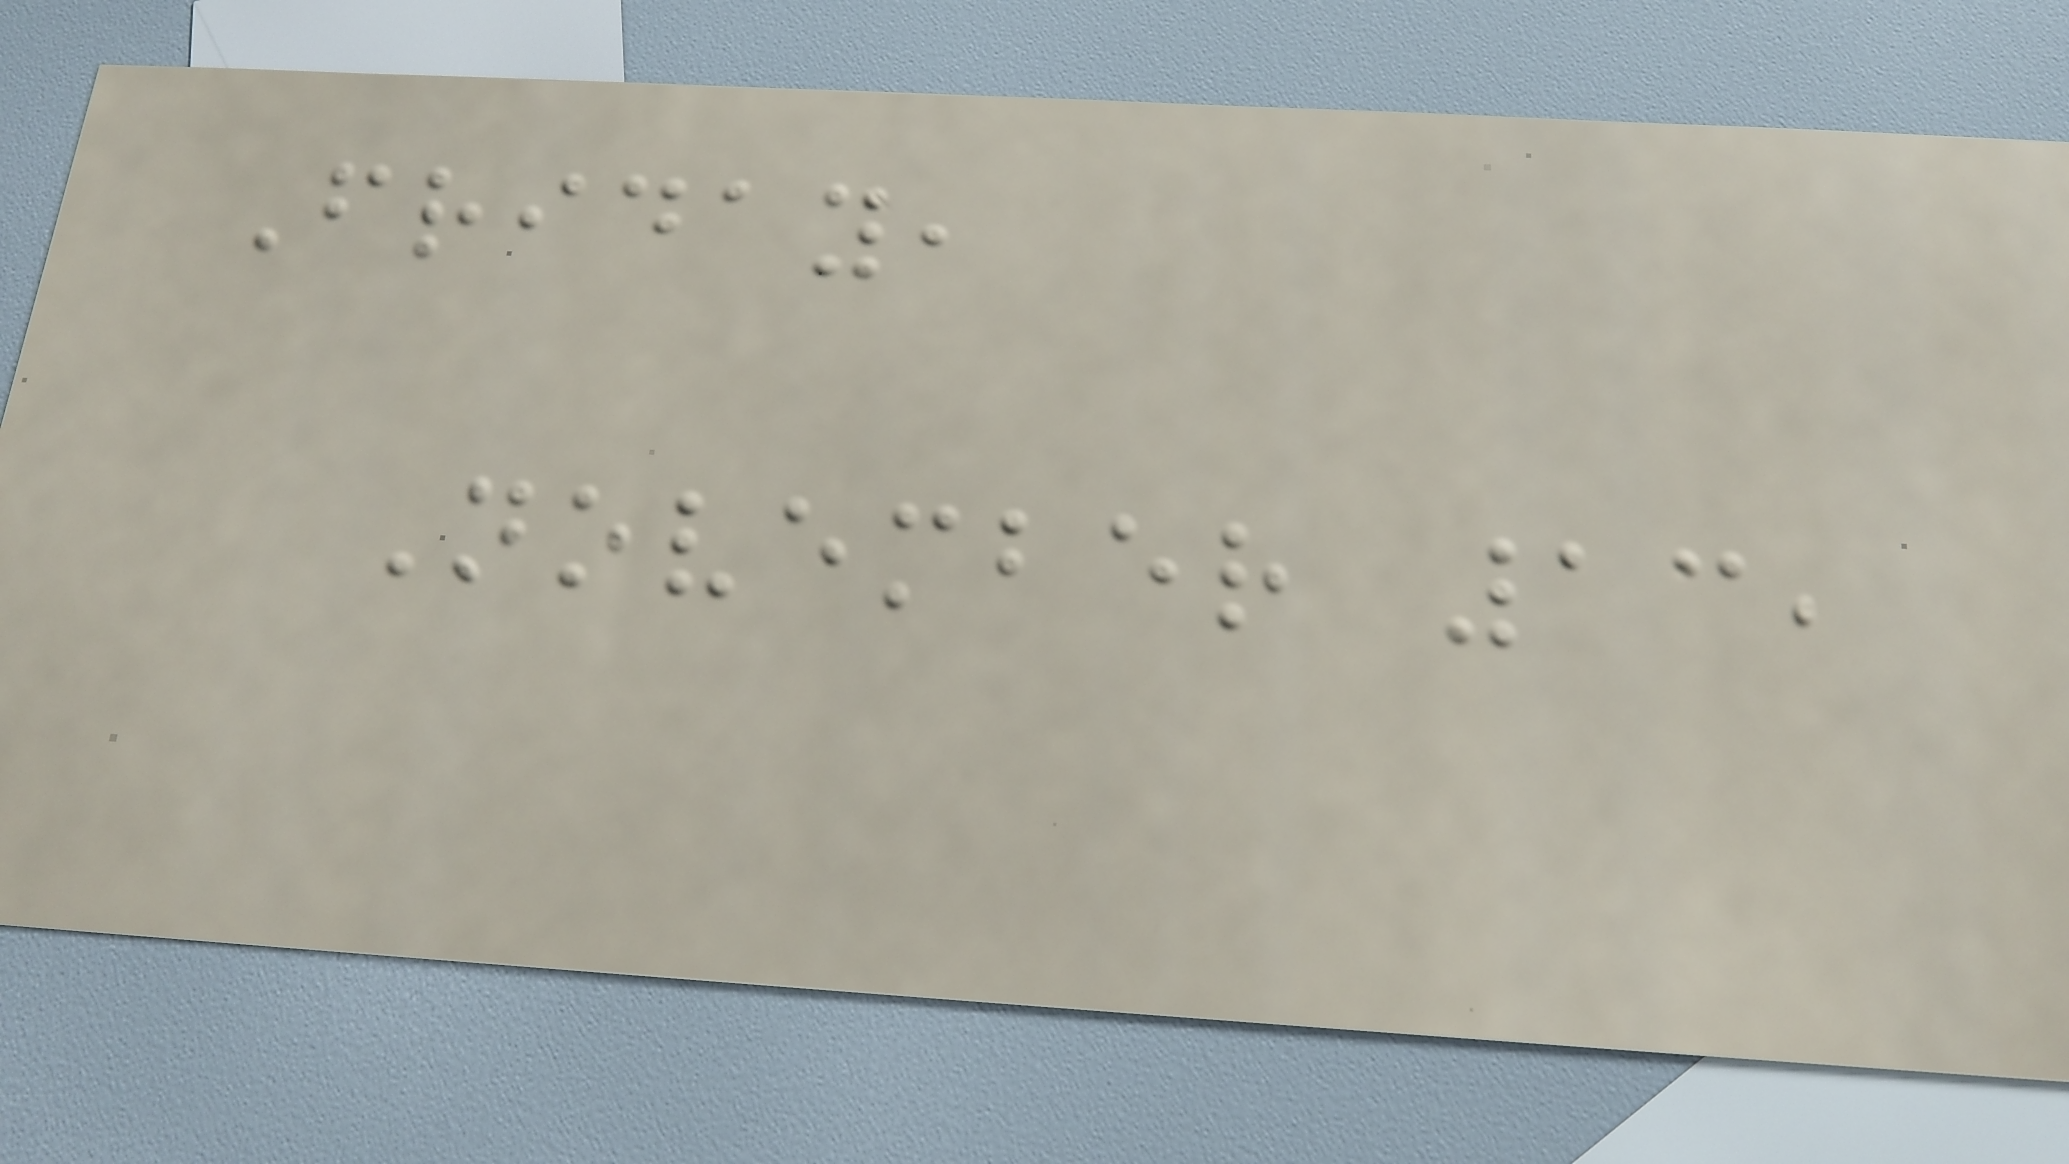Friday,
November 13,
